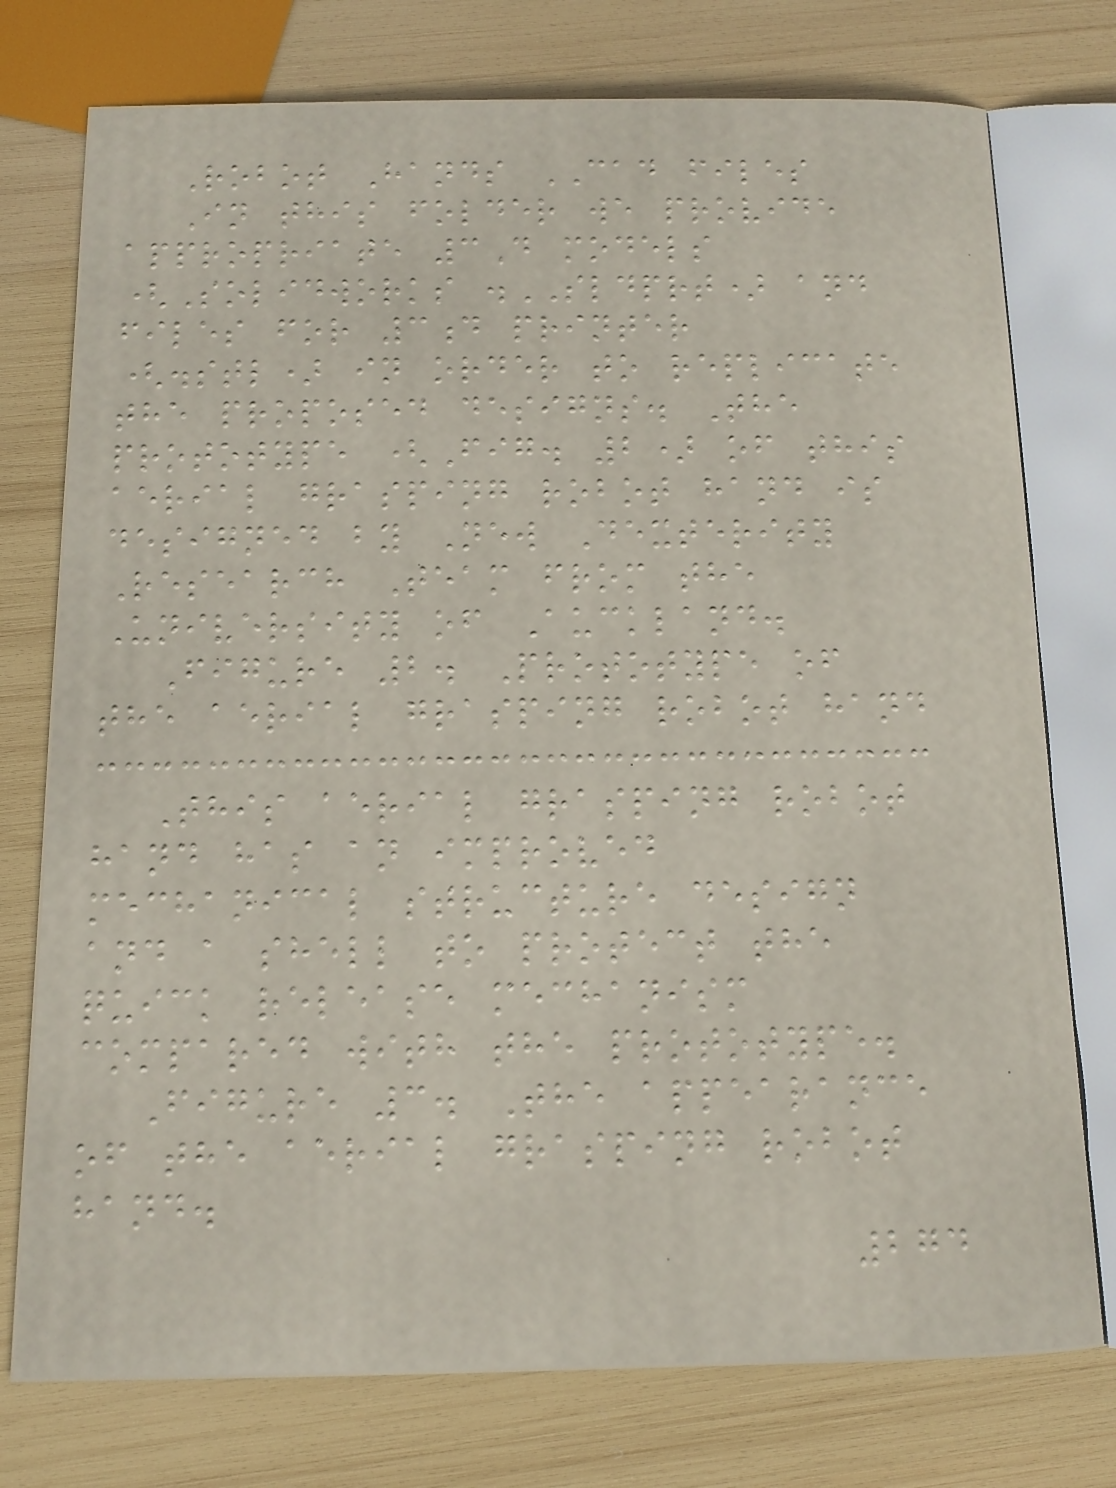Robot Hands CAD files
In this folder we provide
appropriate 3D models
(Solidworks .SLDPRT) and
files for 3d printer
(.stl) in order to replicate
the proposed designs. The
prototype (Fig. 2) of this
aerial grasping robot hand is
designed by New Dexterity
Research Team from the
University of Auckland.
Figure 2. Prototype of
the aerial grasping robot hand
This aerial grasping robot
hand has an improved
mechanical structure design
and a shell to protect the
quick release mechanism
compared with the prototype.
Figure 3. The appearance
of the aerial grasping robot
hand.
274
